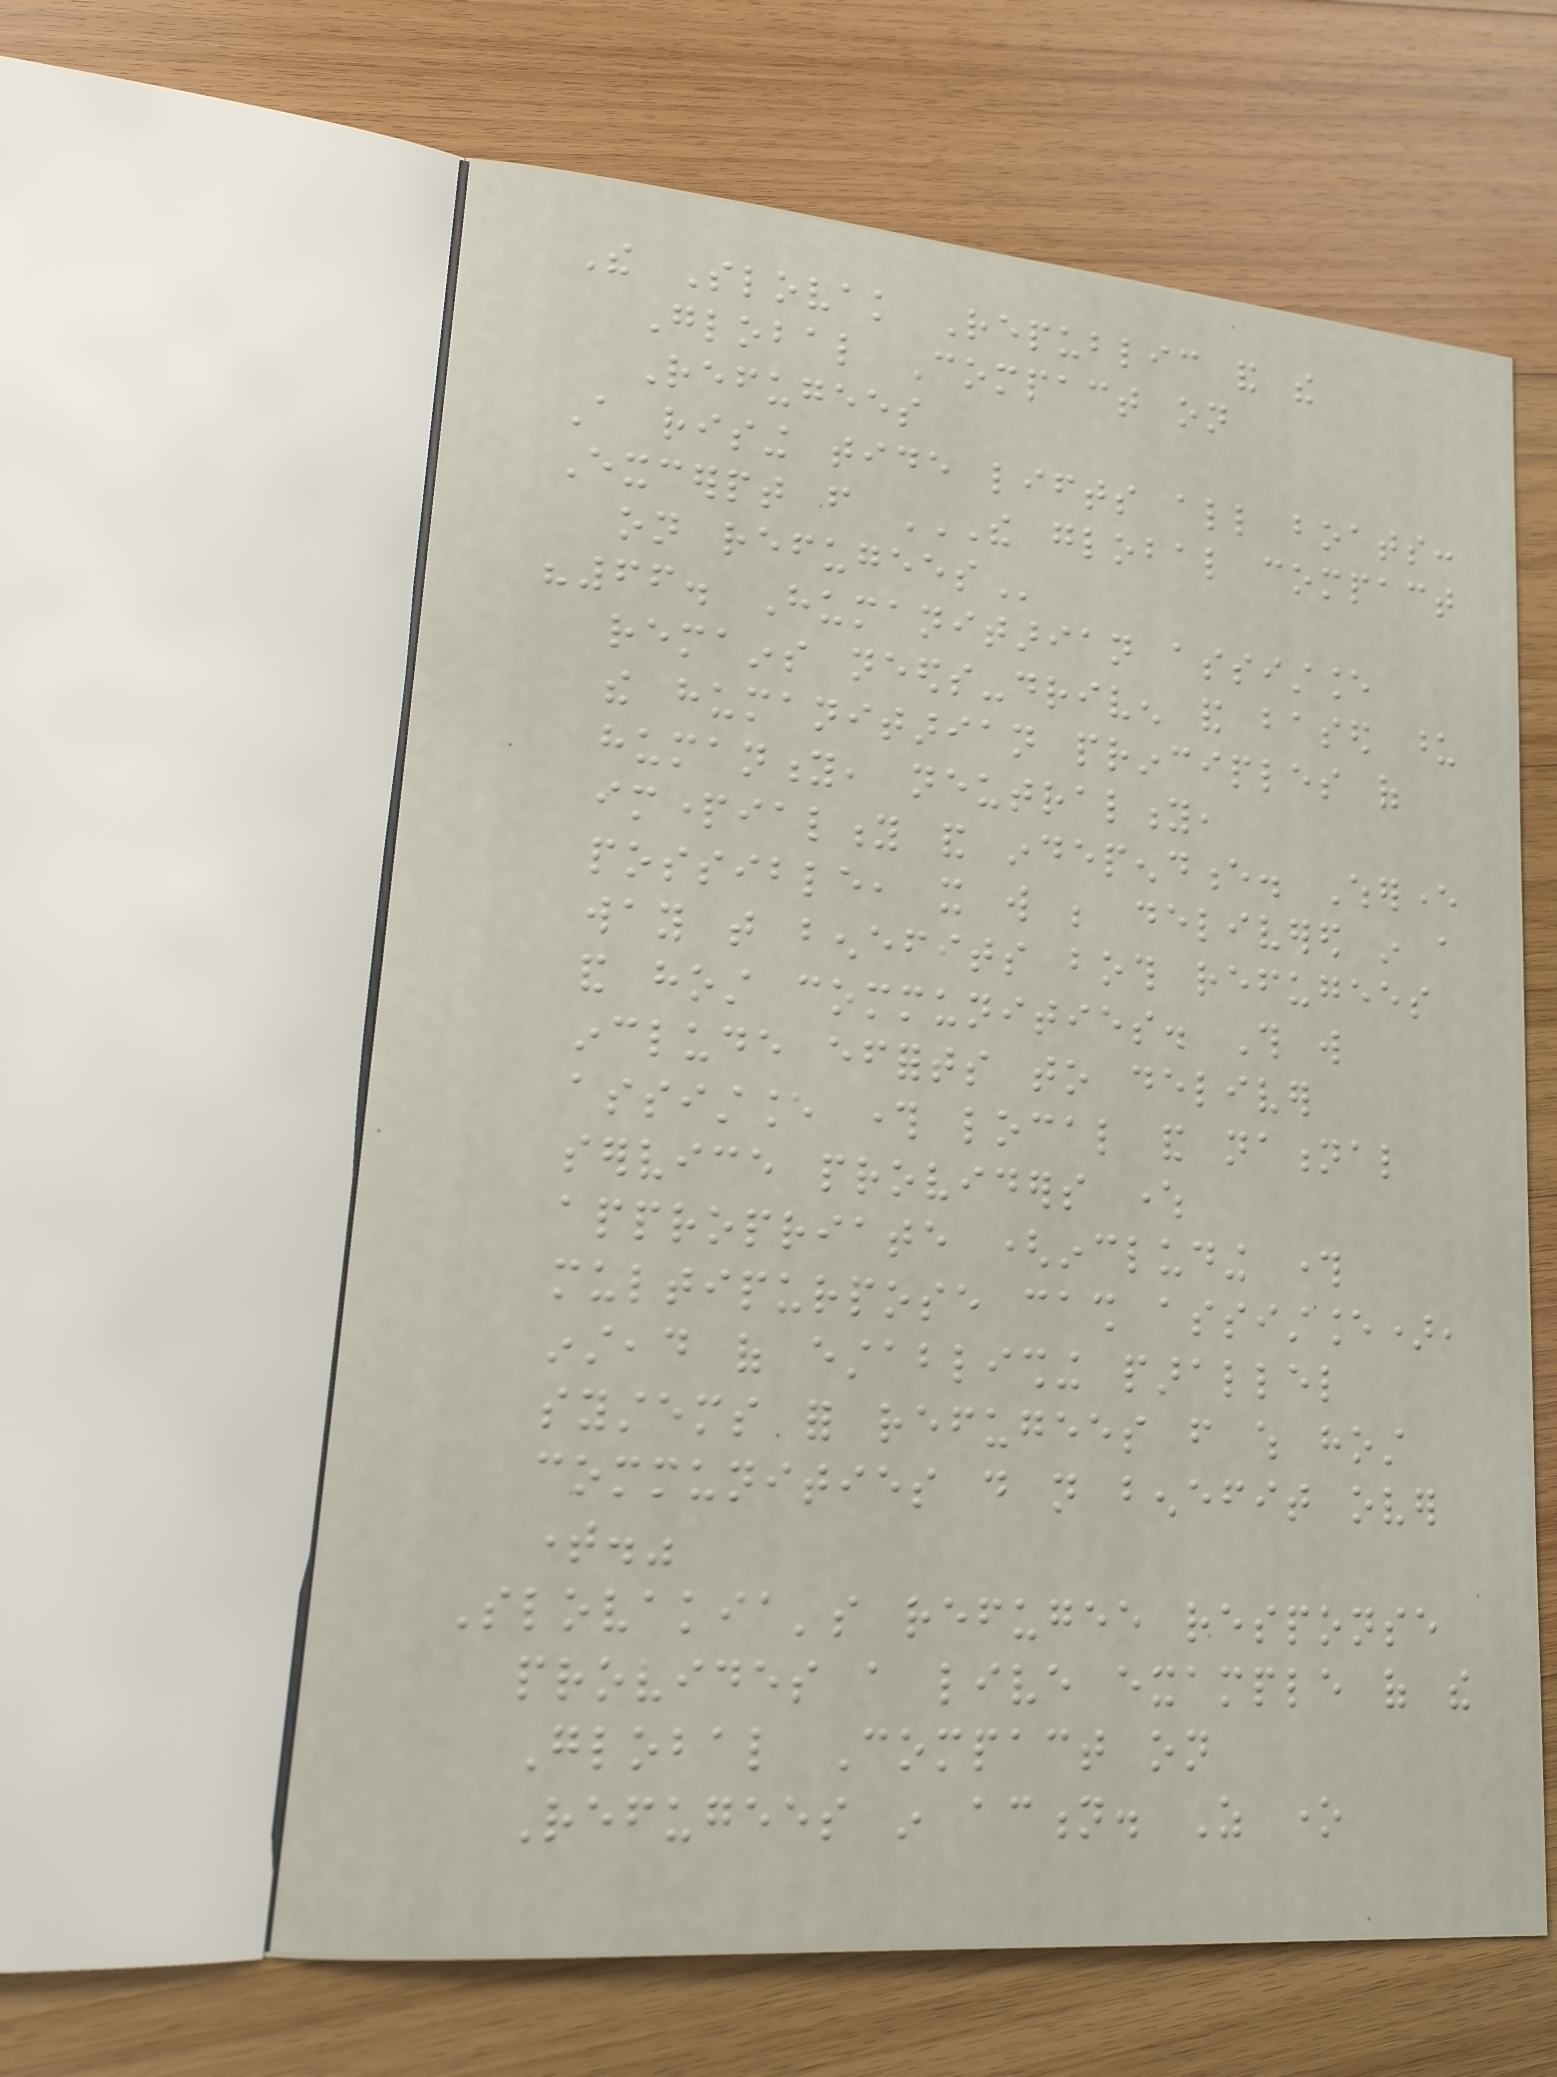The Slovak Republic and the
Global Compact on
Refugees
A rising tide lifts all boats:
Excerpt from THE GLOBAL COMPACT
ON REFUGEES
"66. Humanitarian assistance
remains needs-driven and based upon
the humanitarian principles of
humanity, neutrality,
impartiality and independence. Wherever
possible, it will be delivered in a
way that benefits both refugees
and host communities. This will
include efforts to deliver
assistance through local and national
service providers where
appropriate (including through
multipurpose cash assistance),
instead of establishing parallel
systems for refugees from which host
communities do not benefit over
time."
Slovakia's refugee response
provides a live example of the
Global Compact on
Refugees in action. As one
